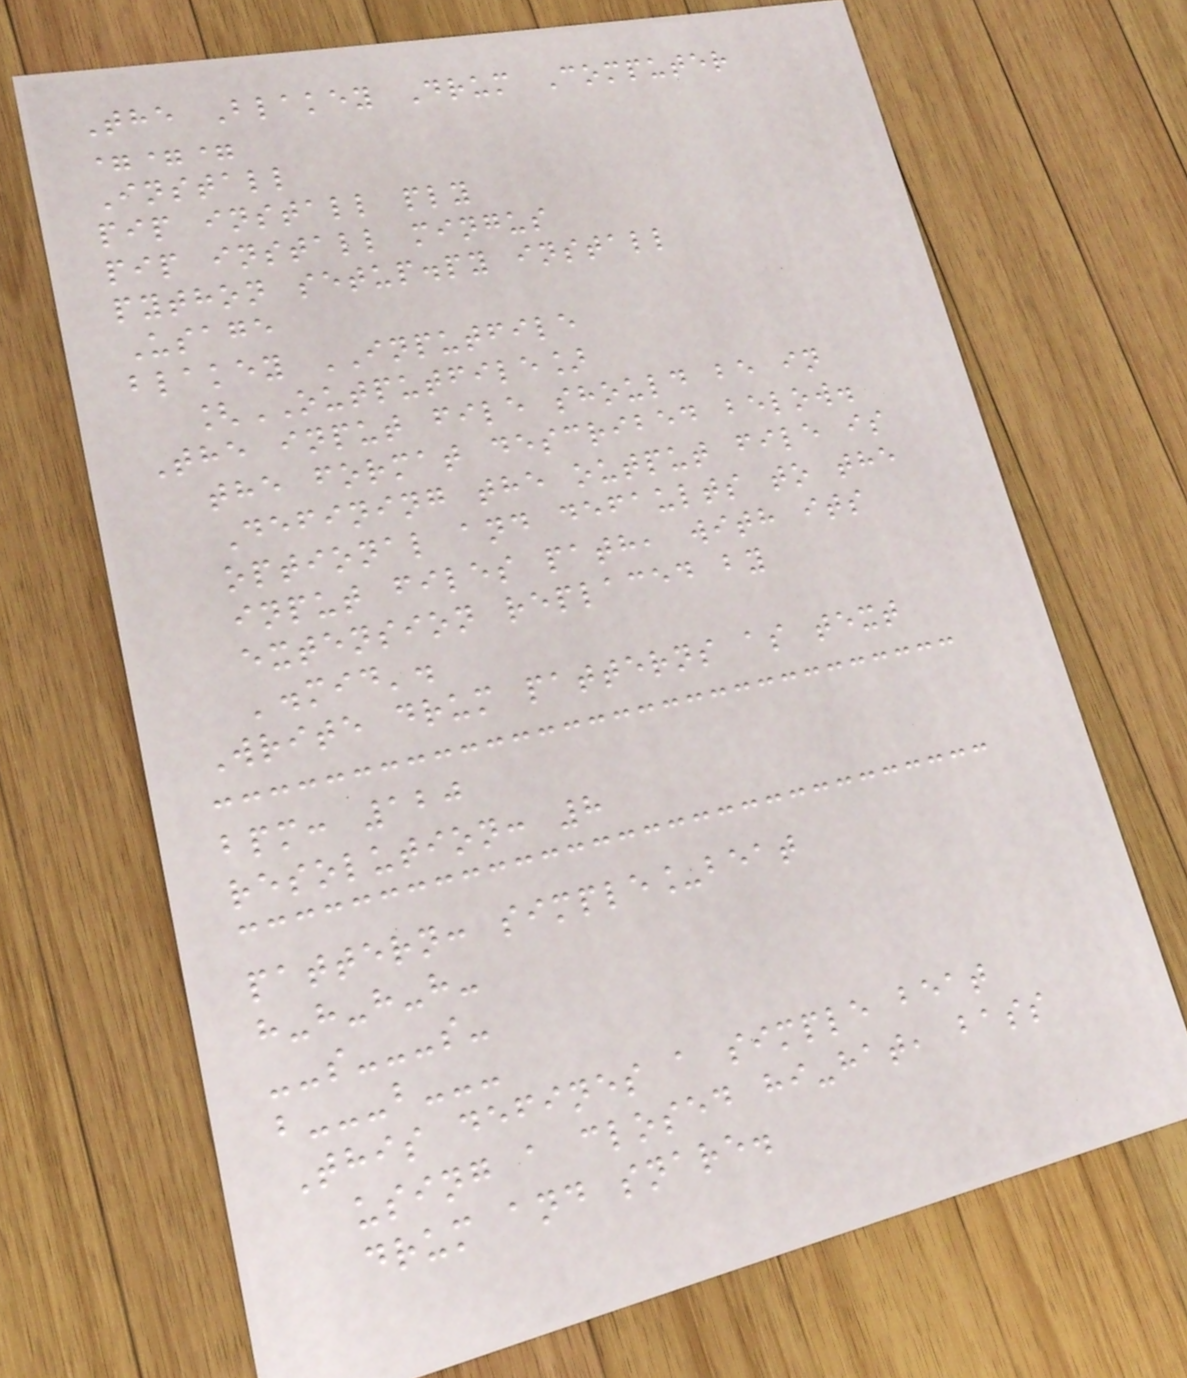The Blakey Drum Computer
===
Install
pip install ply
pip install mingus
python setup.py install
Usage
blakey INPUTFILE
[OUTPUTFILE]
The input file should be in
the format described below.
Defining the output file is
optional and defaults to the
input files path, with its
extension replaced by
'.mid'.
Write drum patterns as text
bpm: 120
resolution: 8
pattern: simple_beat
h-h-h-h-
--s---s-
b---b---
This defines a simple beat
using a closed hi-hat, bass
drum and snare.
